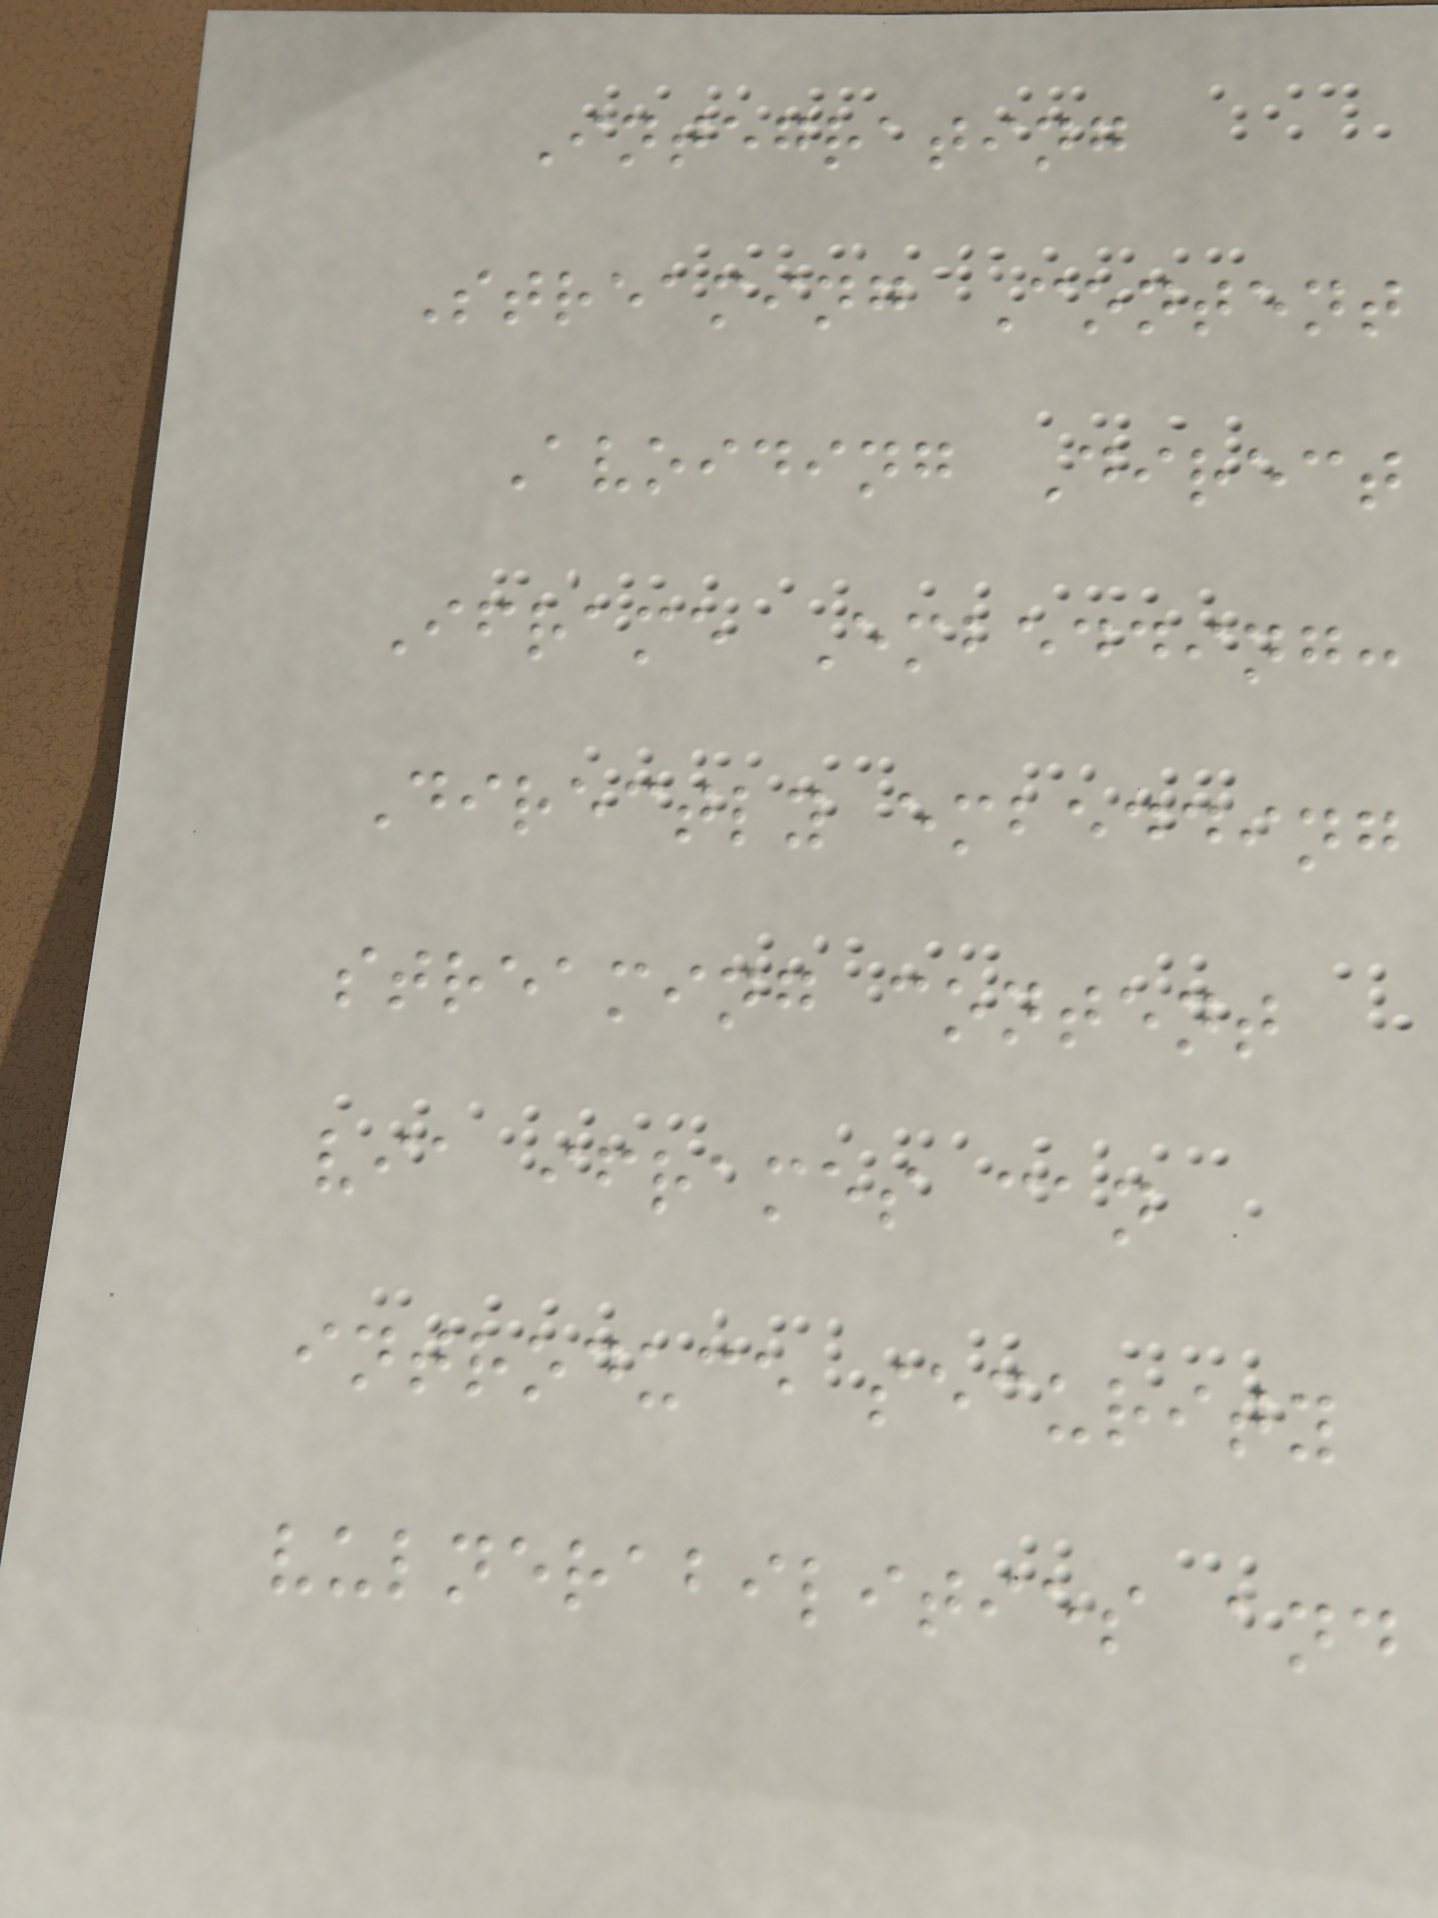Integrating
Streaming Content
Avoiding Direct
Iframe Embedding:
Directly embedding
streaming content
via iframes can
introduce security
vulnerabilities and
